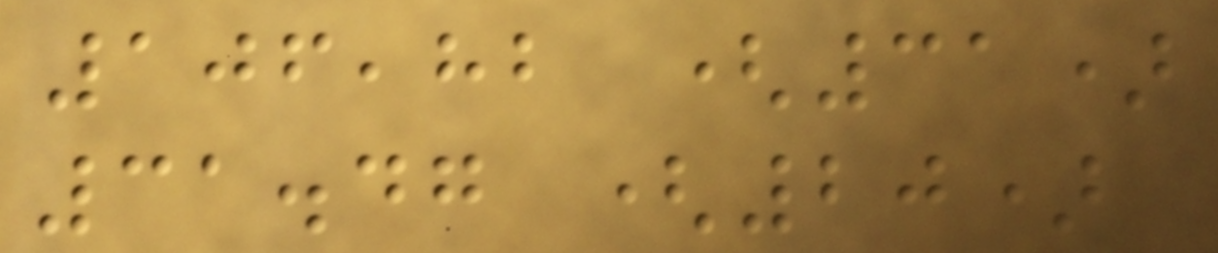106,82 (31)
31.47 (20)
